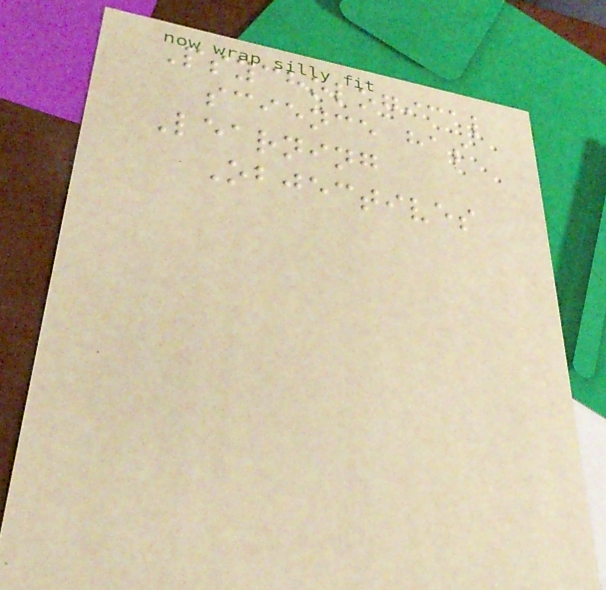Psychological
science has
Learning
Objectives
